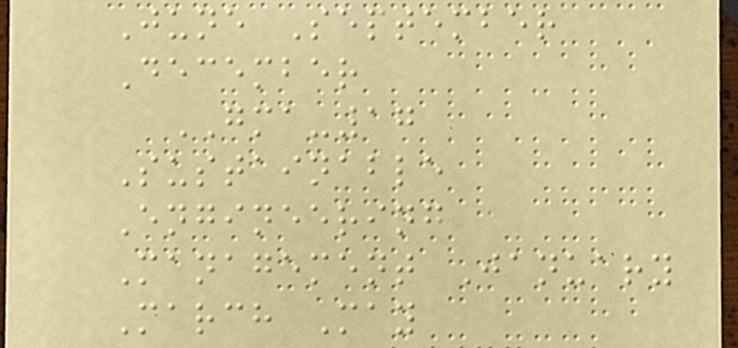June September
December
GMA-17
Sustainable
Engineering
Management January
March May
